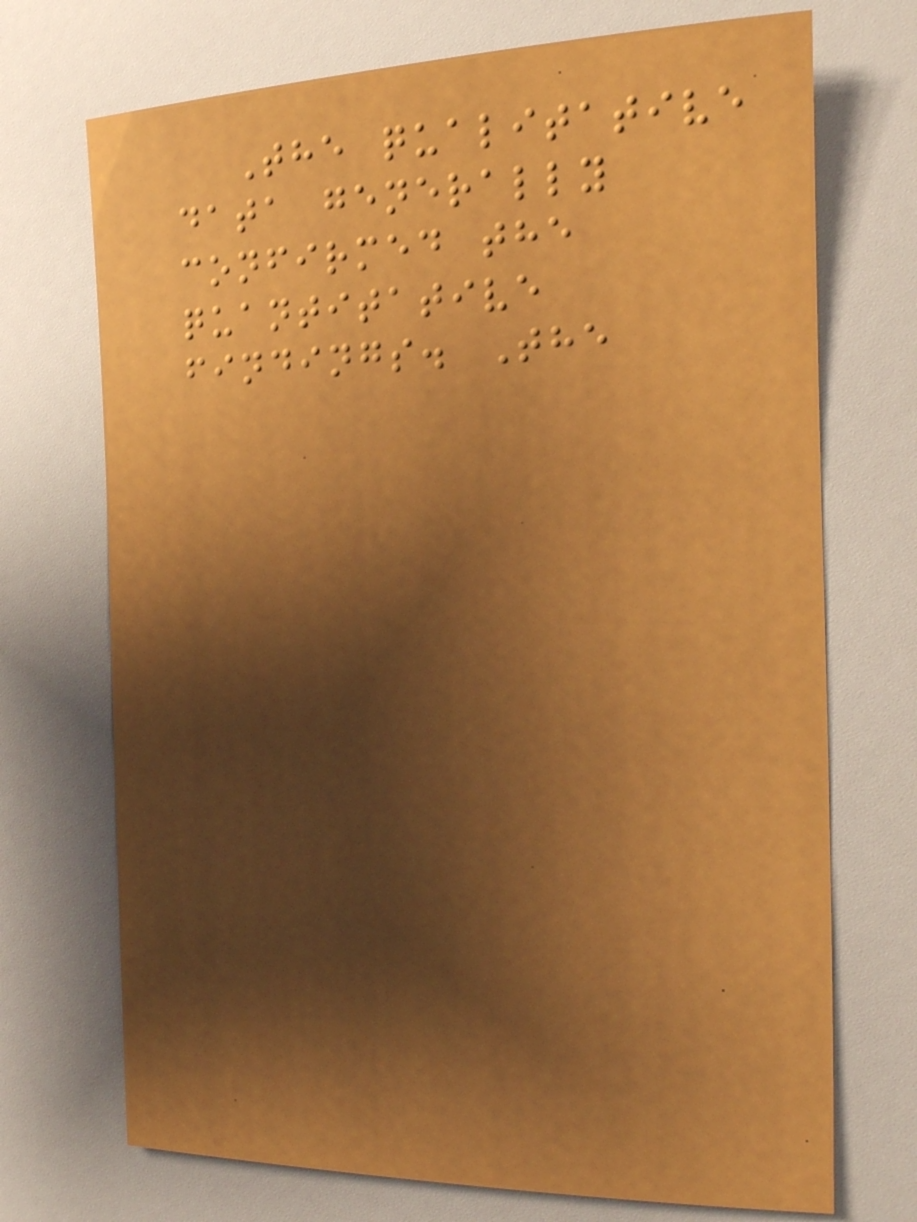The qualitative
data generally
confirmed the
quantitative
findings. The
